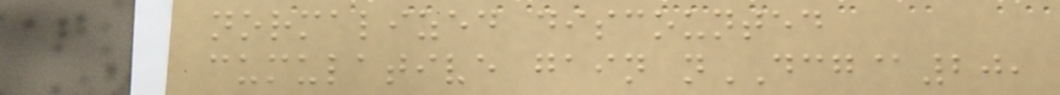normalized discounted
cumulative gain nDCG@20,
